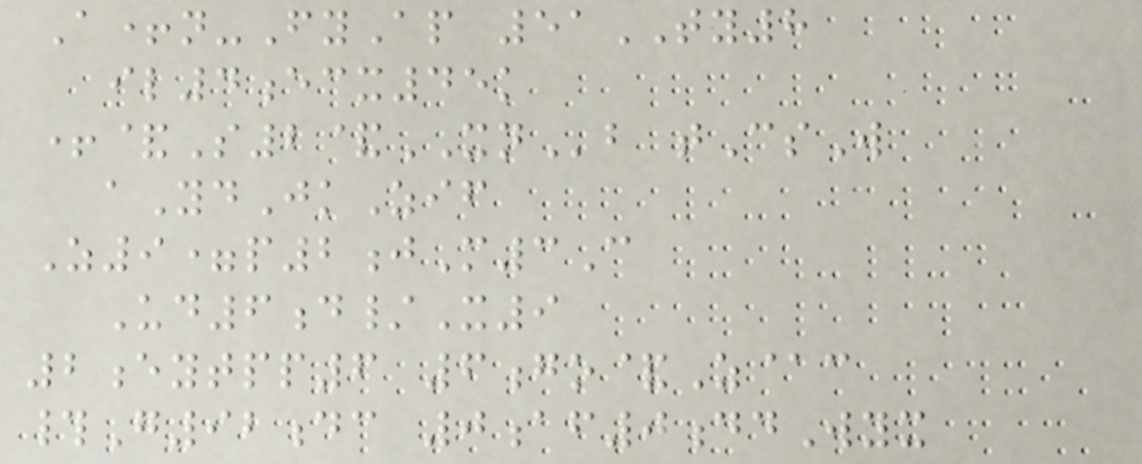A+n-FyAp 51TY8
il4ecx45k
+&S2&XNb tCsW
aYdJkZif
Z9=p2jM3C
Ud6d/X9
2eytpp6 6go&Z@c
#G92dc 0af0ddWyx
